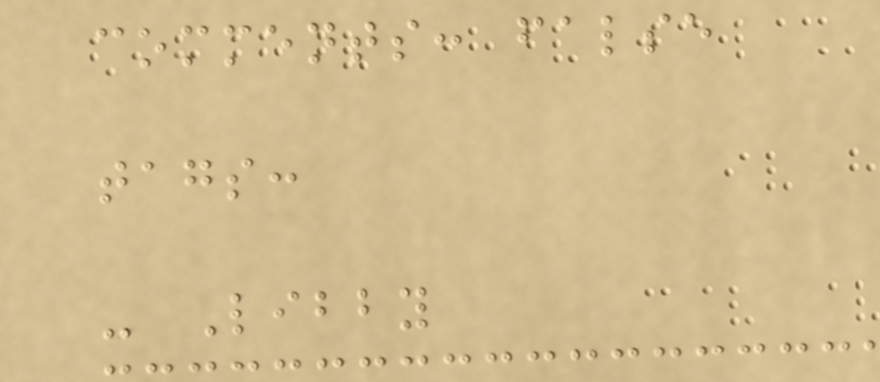comments: false
tags:
- Libby
